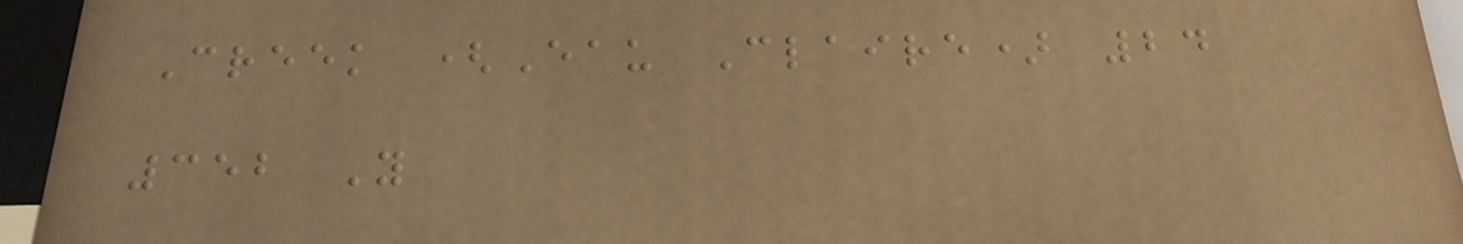Creek (Eau Claire) 24
352 Y
